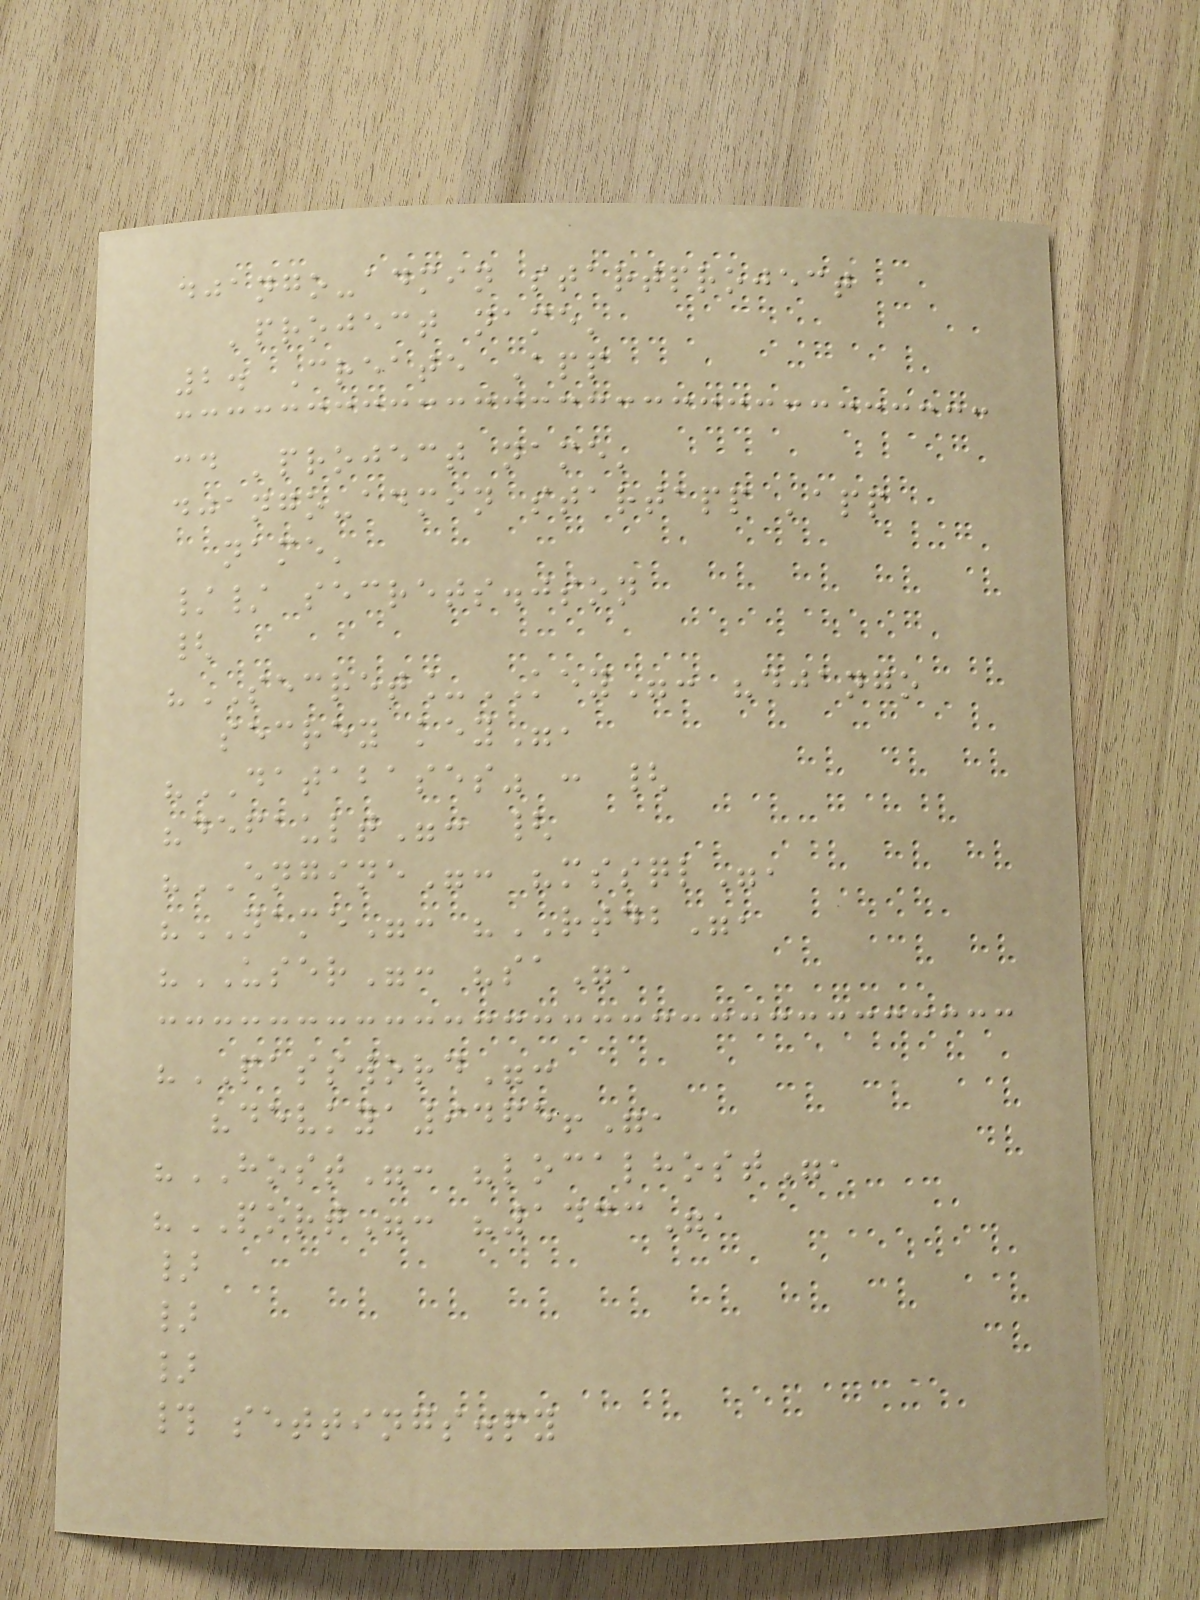django-admin startproject
'project name'
2. Create App
cd 'project name'
django-admin startapp 'app
name'
// secrets.json
{
"SECRET_KEY": "django
secrey key",
"DATABASES" : {
"default": {
"ENGINE": "mssql",
"NAME": "RTDB",
"USER": "sa",
"PASSWORD":
"devkya9465!",
"HOST": "localhost",
"PORT": "1433",
}
}
}
# settings.py
